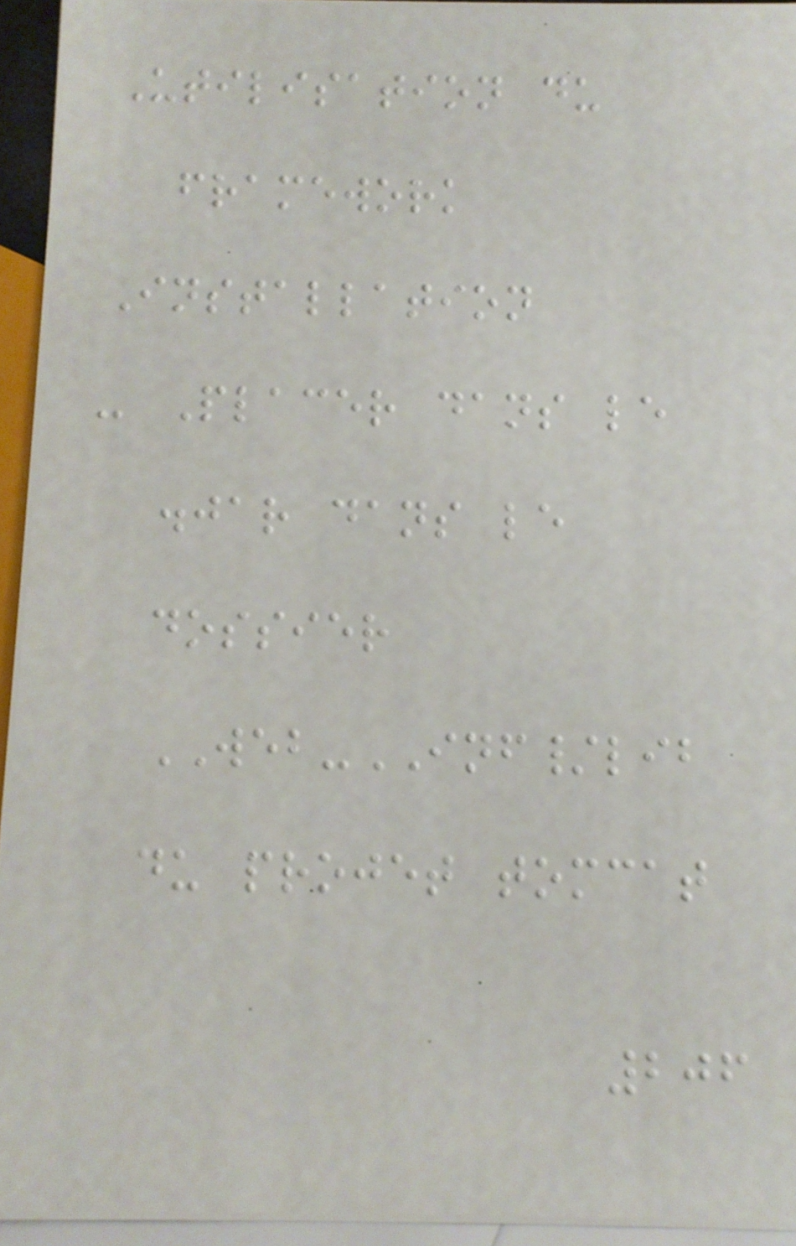Utilisation du
framework
Installation
- Placer dans le
.jar dans le
dossier
WEB-INF/lib
du projet tomcat
206
